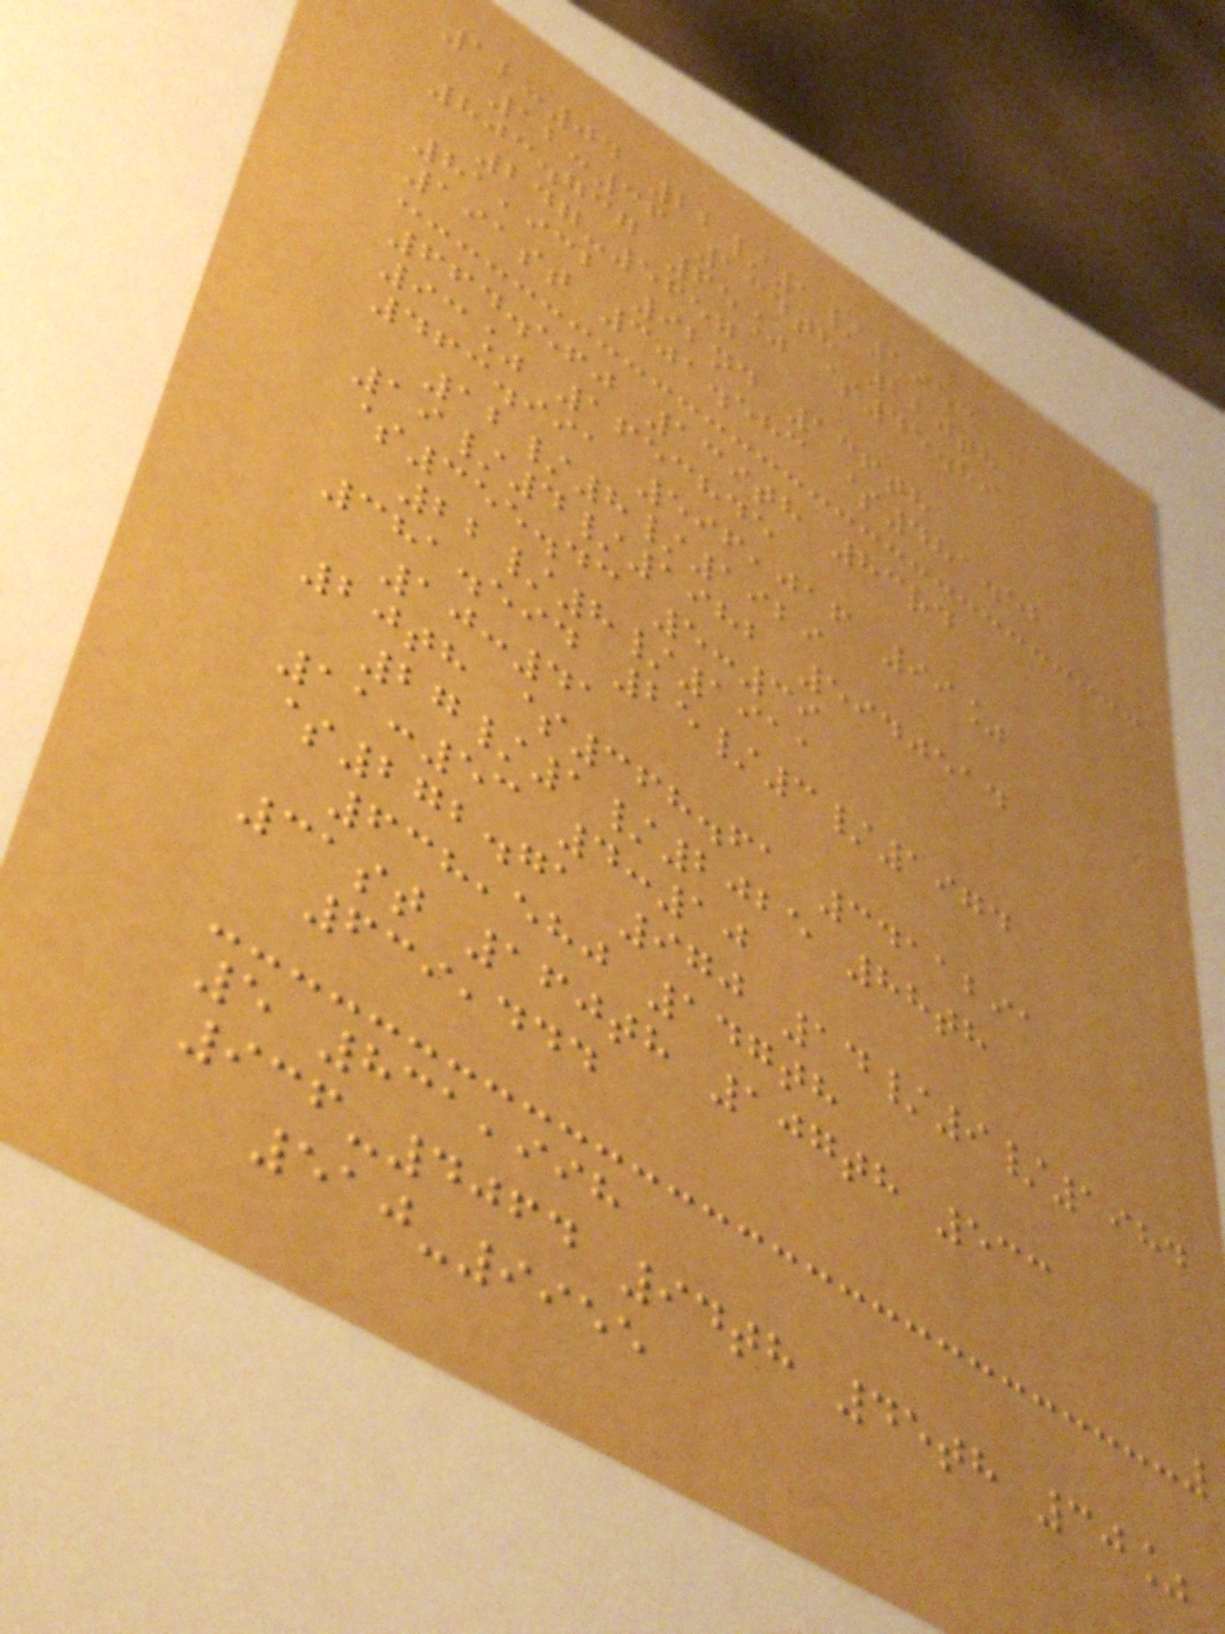12:04 22/1/1953
12:36 134th 120th
803.737 65% $45.89
247-5657
81,932 92nd 136th
191st 301.583 $481.52
664.560 139th 83rd
93% 1653845
463.991 596,016 99%
12/8/1929
19/4/1982 5940514
$355.43 5:39
22/8/1911
381.594 25/3/1974
10:41
20th $368.61 3411291
27/1/2025 88th
11:53 4:10
$272.71 970 14/9/1984
638,580 147th
31st 160th 107th 533
639,444
5 831,998
936-4064 94th 45th 30%
510-9955
